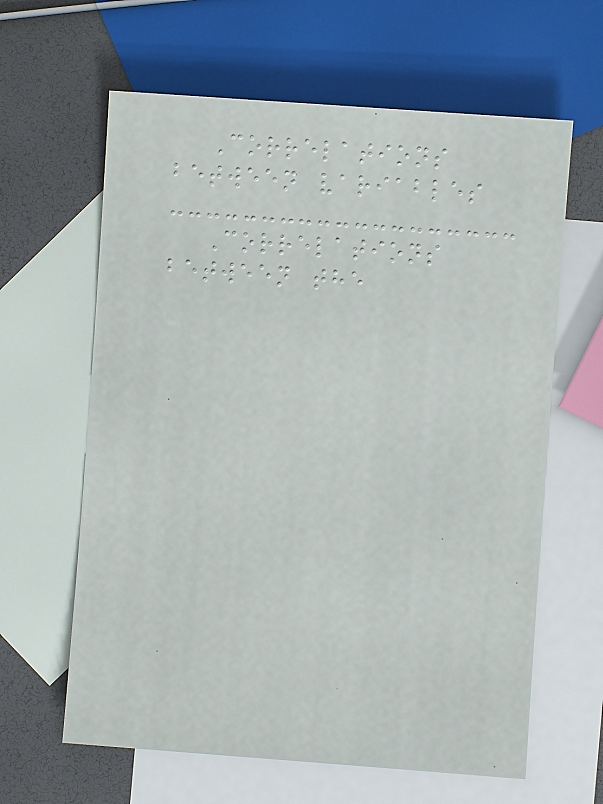Correlations
between variables
Correlations
between the
